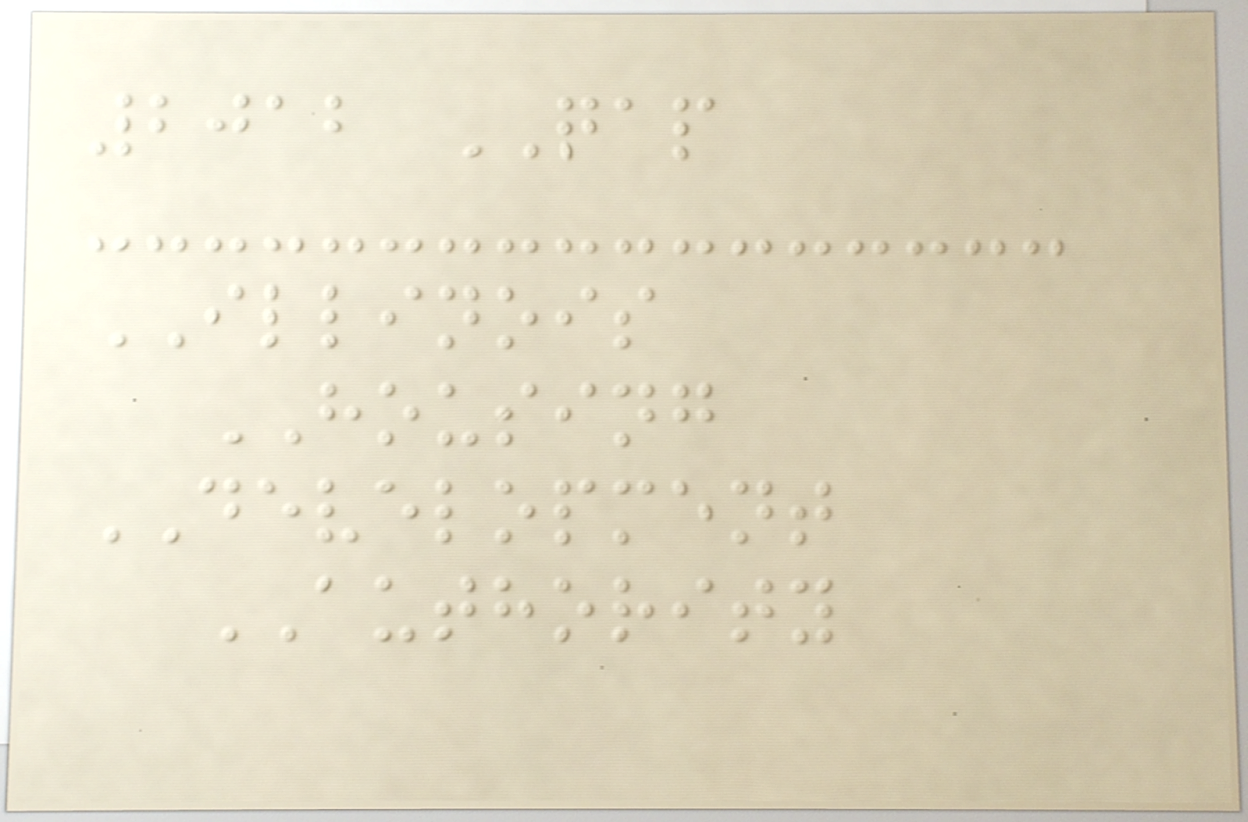2012 QAP
ILLINOIS
HOUSING
DEVELOPMENT
AUTHORITY
